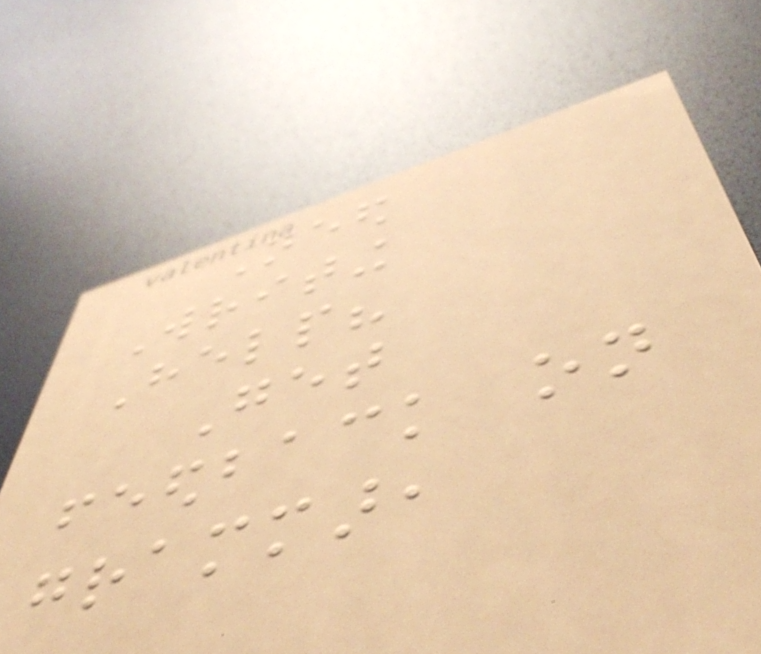Need
Writing
Help?
Get
feedback on
grammar,
